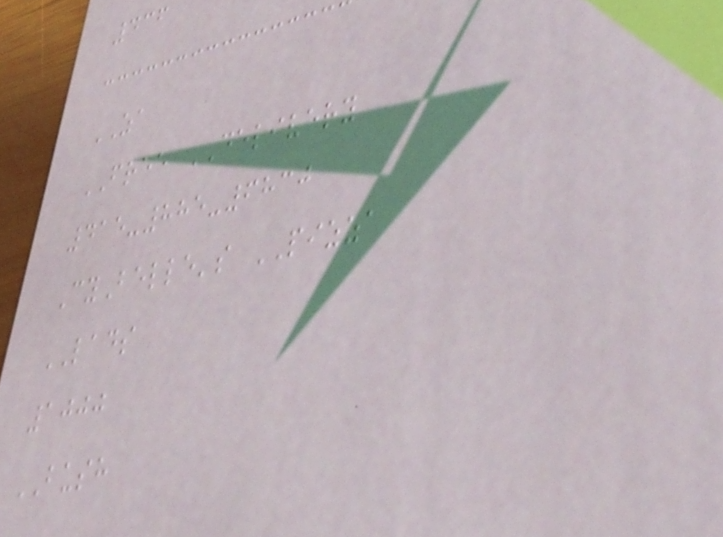436
ZA
FREE DELIVERY
415-885-6830
CyBelle's PIZZA
LADS
1000
BUSH
